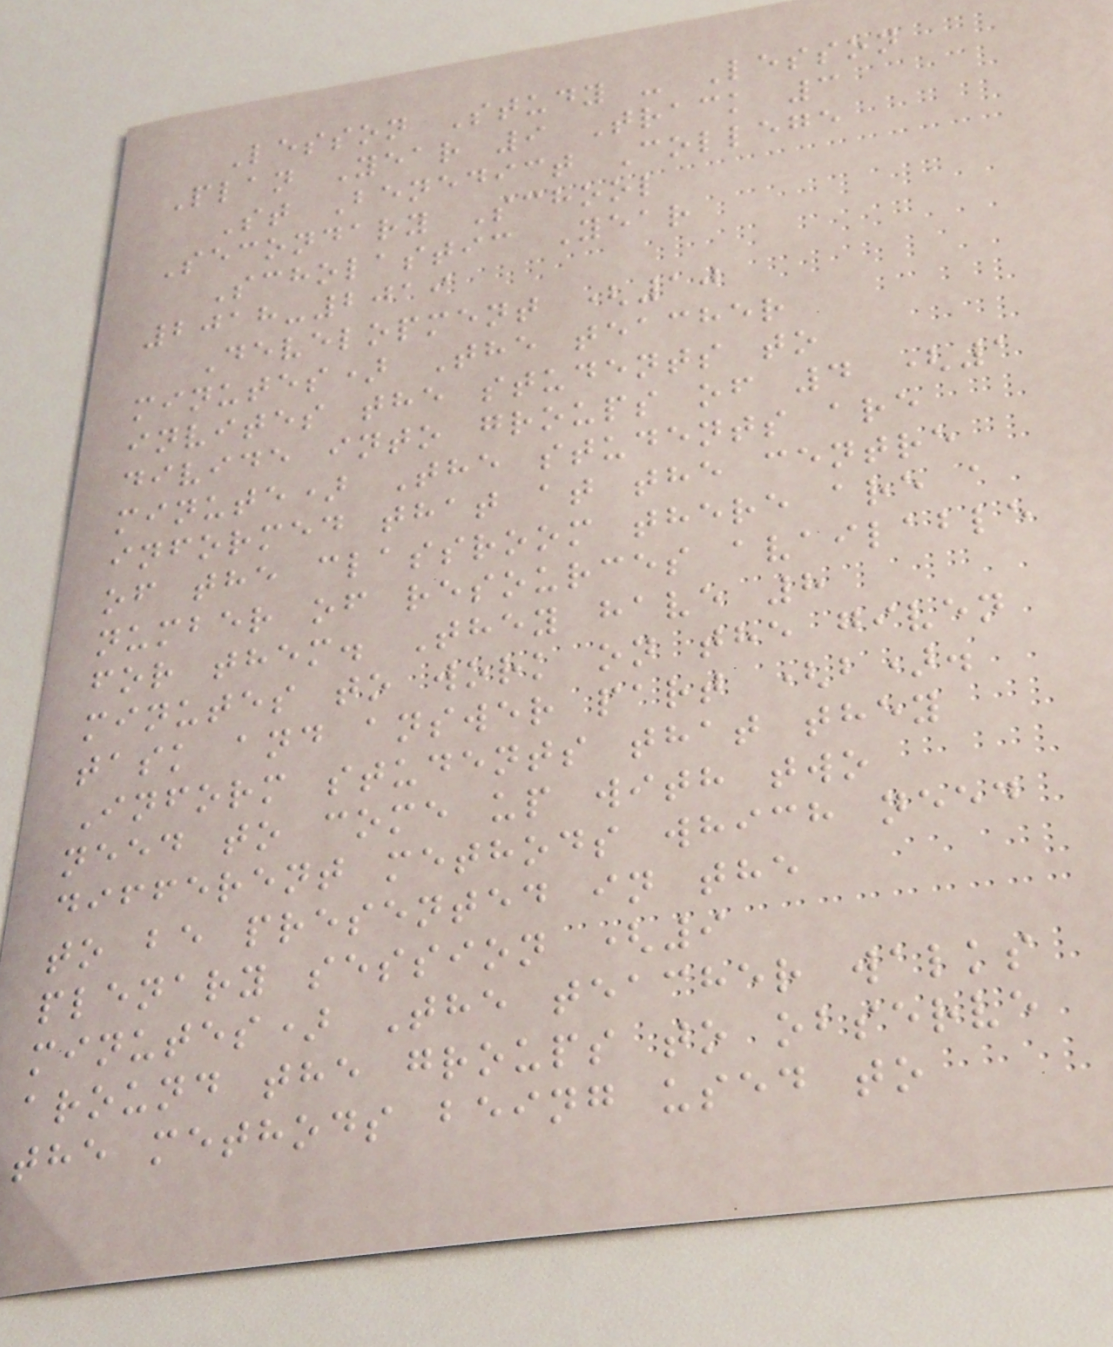Lesson Study - Lesson
Plan Year 9 Track 3
St Benedict College
Secondary School
Scholastic Year
2018-2019
Development (10
minutes) The teacher
invites the students to
divide into groups of 4 (1
minute) The students are
informed that at the centre
of the classroom there are a
number of resources available
for them. They have 8
minutes to work on the given
task and answer part (b).
Inform students that they
need to come up with two
different methods which need
to be presented in the
plenary session (9
minutes) The teacher walks
around the groups to observe
the methods being used to
